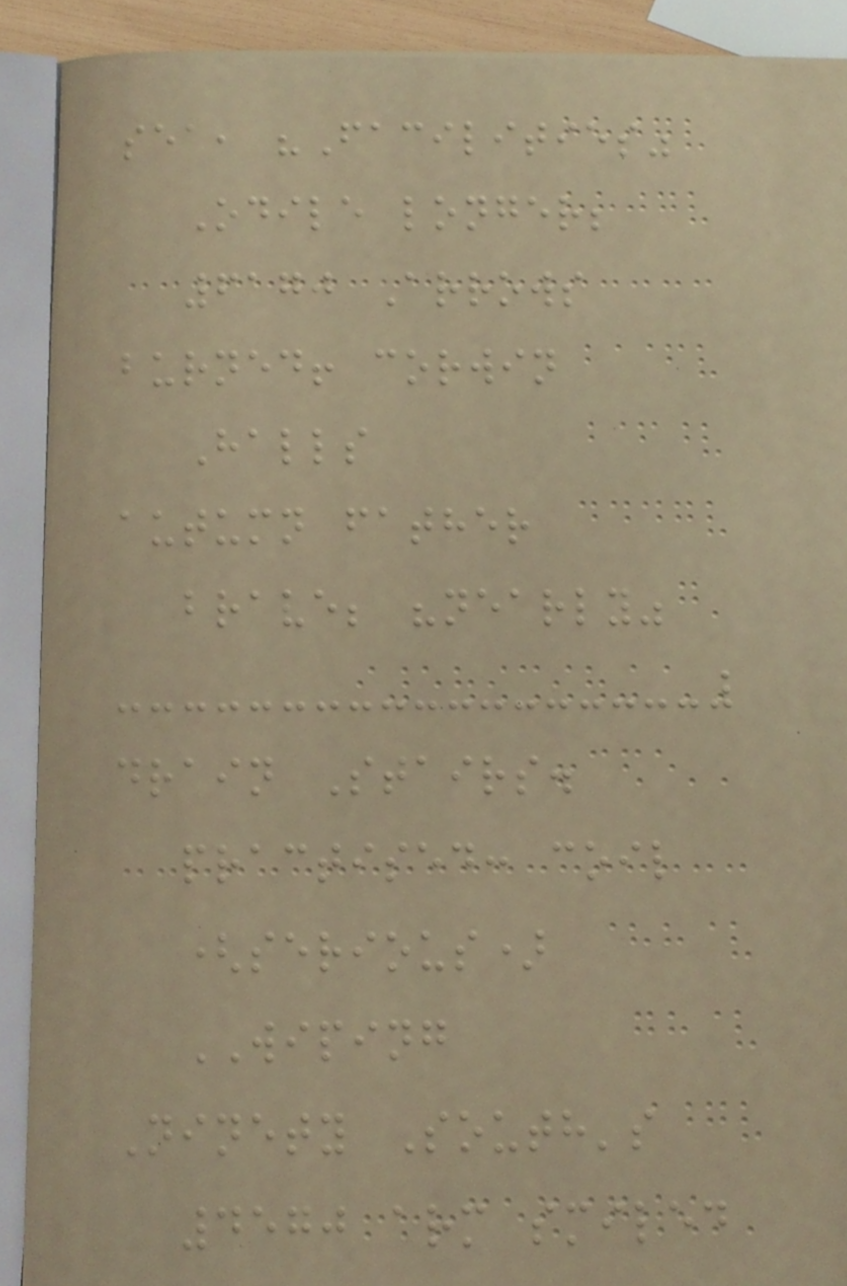sea, "Facilities"
Odile longer;
6170 Arrows
burned! corwin
Halls
autumn father
brave; "nearly"
drain Stairs.
practised: coil
(serious)
WIPING
Ninety South's
4570 arm smiled
